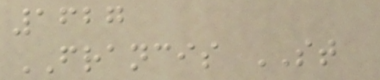1627
FRANCIS ST
